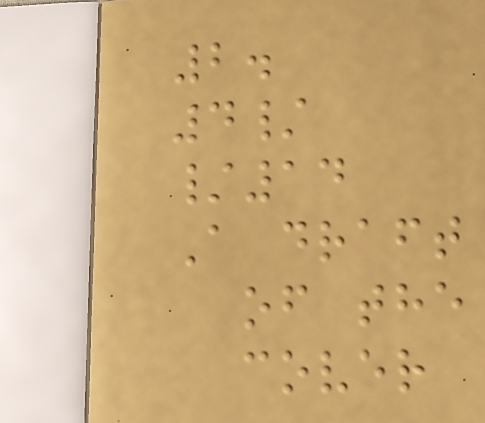2.
4/
/14
A draft
of the
cover
